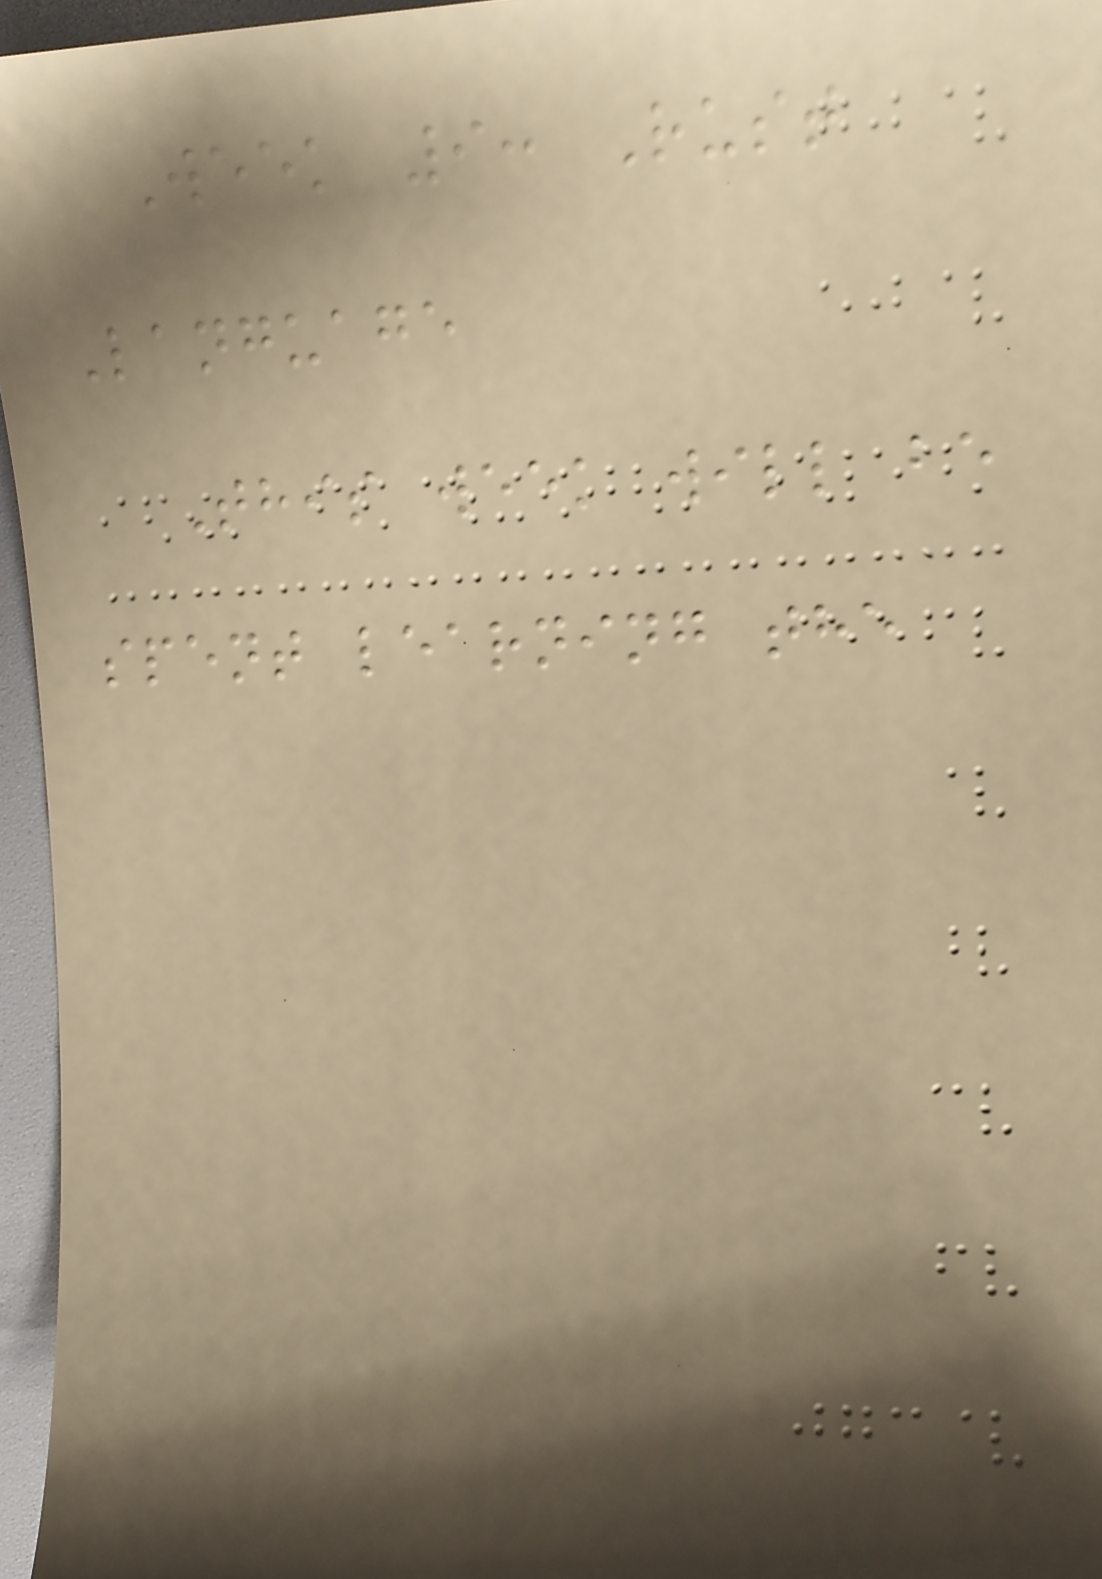Week 9: Rust
Language
This week will be
spent learning the
